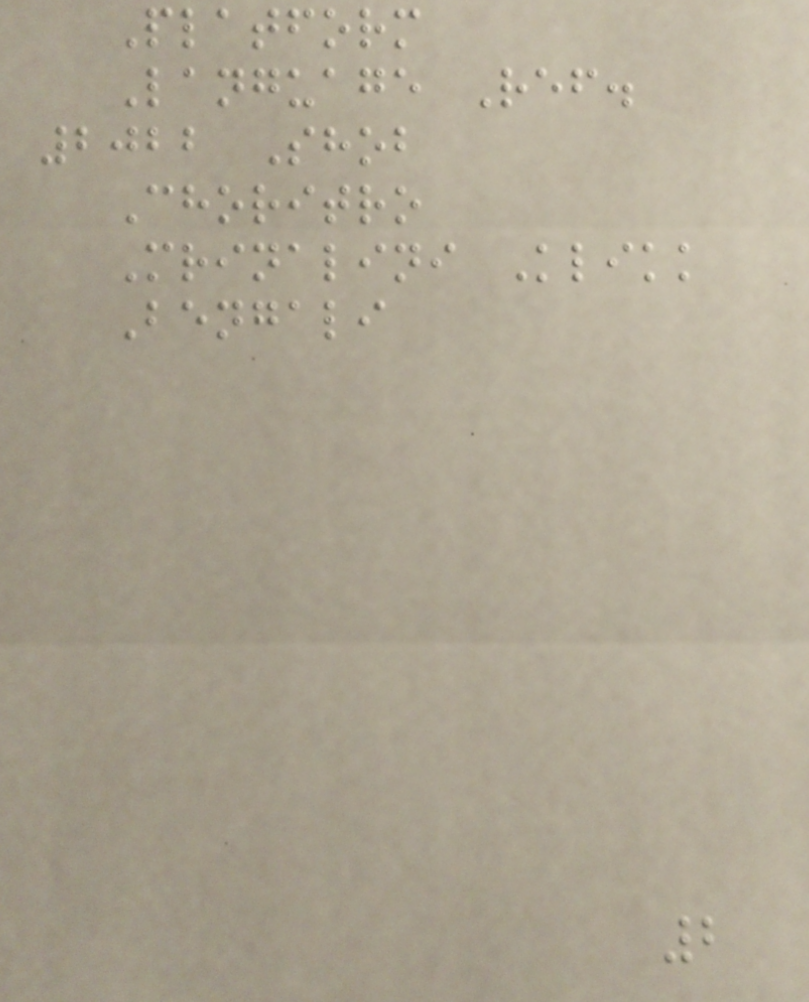Platform
Language Ref.
2022 Shob
Choritro
Mrinalini Klikk
Bengali
2
